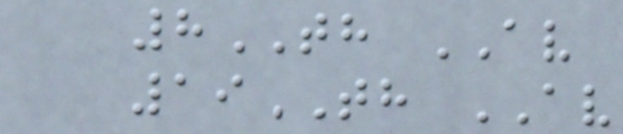8TH AV
19TH AV
